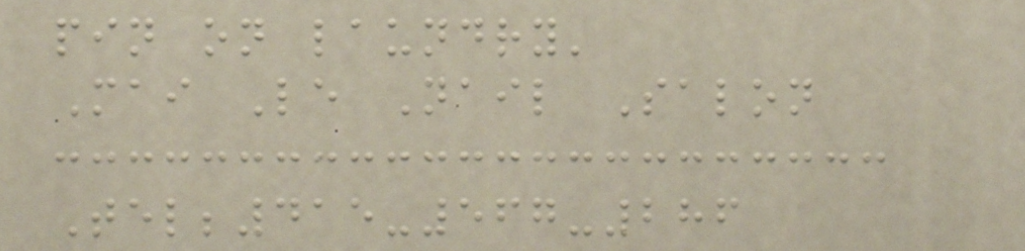pin on laundry'
Mai Le Nail Salon
Tel;415-567-286
